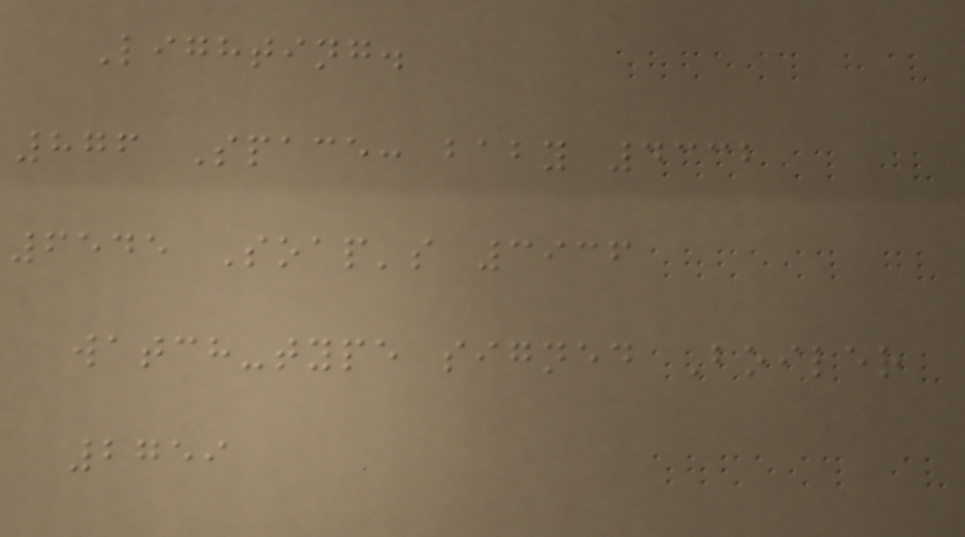Lighting.
876 Space: baby 4332
6545 Soap's 3936
watch-type signed Boiler
2759
